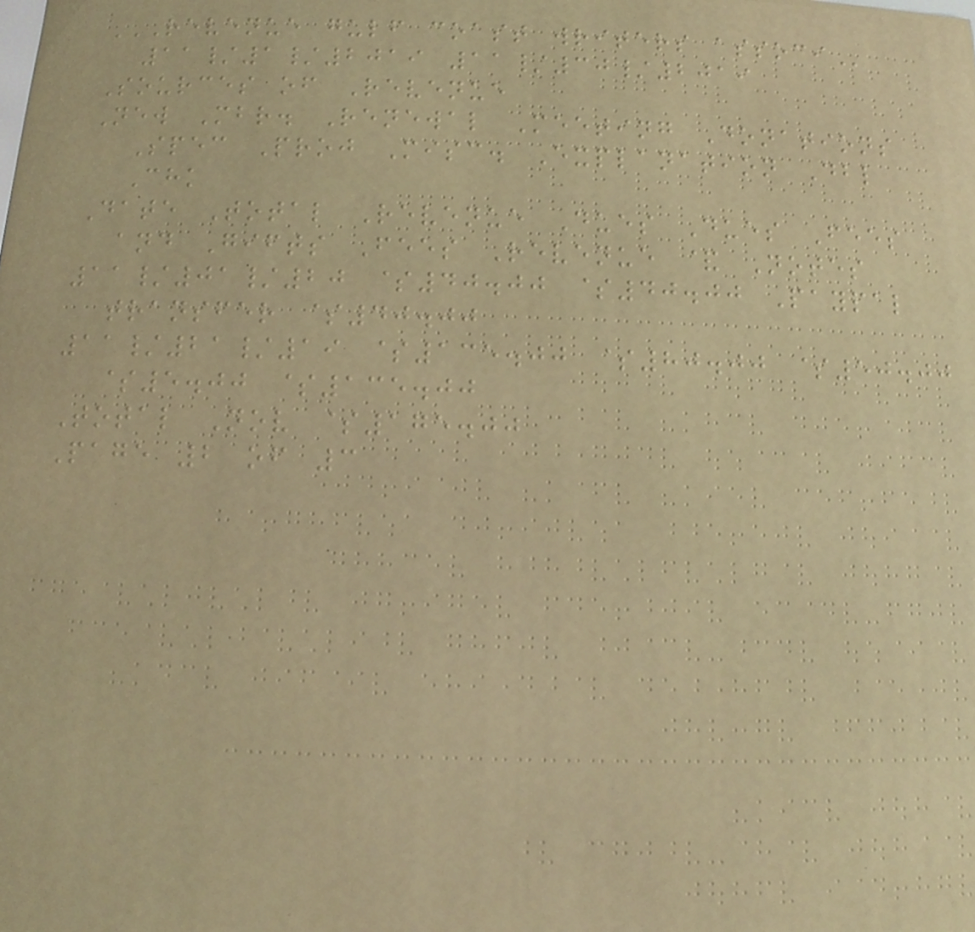REVENUE GULF COAST WRITERS ASSOCI
11/1/2019 11/30/2019
Sources of Revenue
New Mbr. Renewal Meeting Donations
Spec Proj Misc. Explanation Dbl
Chk
Date Total Revenue Dues Dues Fees
and Gifts Fees Revenue & Notes
11/01/20 $40.00 $40.00 Paypal
transfer $40.00
11/21/19 $135.00 $80.00 $50.00
$5.00 $135.00
Total Nov $175.00
Page 2 of 3
